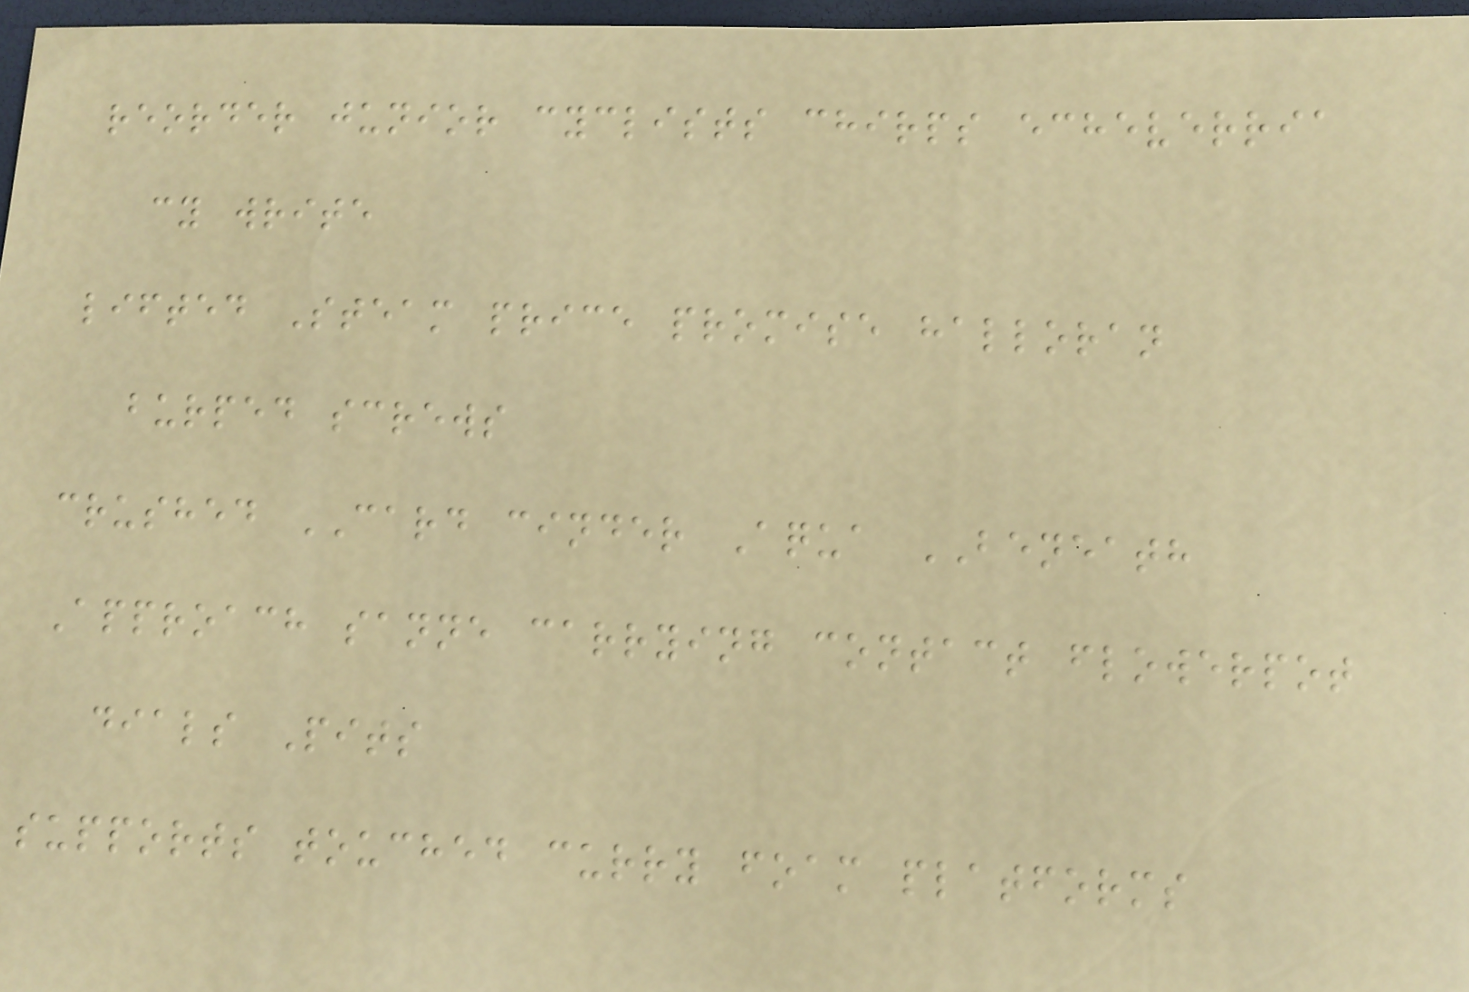reorder junior cyclists chirps echeverria
cy write
lifted Steam price promise halloran
burped screws
crushed CARD cinder Aqua BENEATH
Approach sanne carrying contact flowerpot
dials Pits
supports touched curry foam platforms
